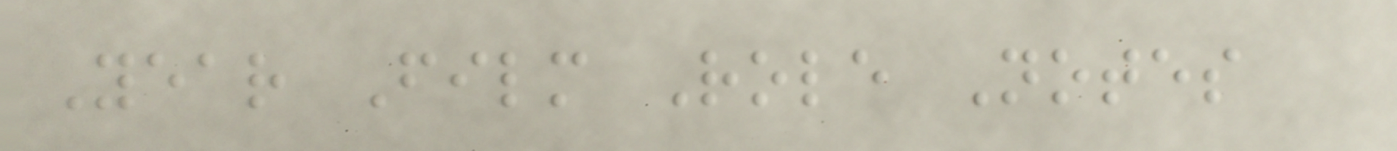Year Film Role Notes
